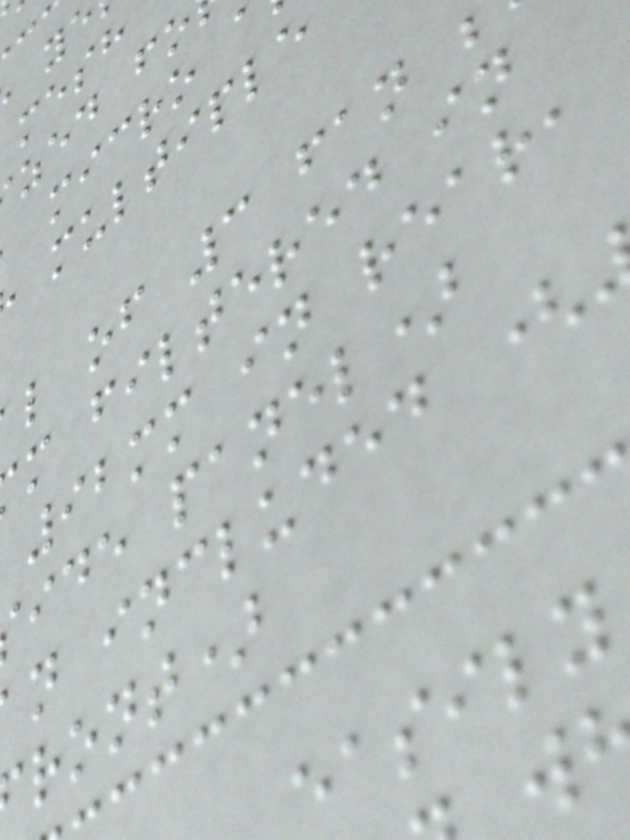multiple
l of 3 fan
m filtered in
92mm in rear,
ide panel)
n included (
ront)
easily
